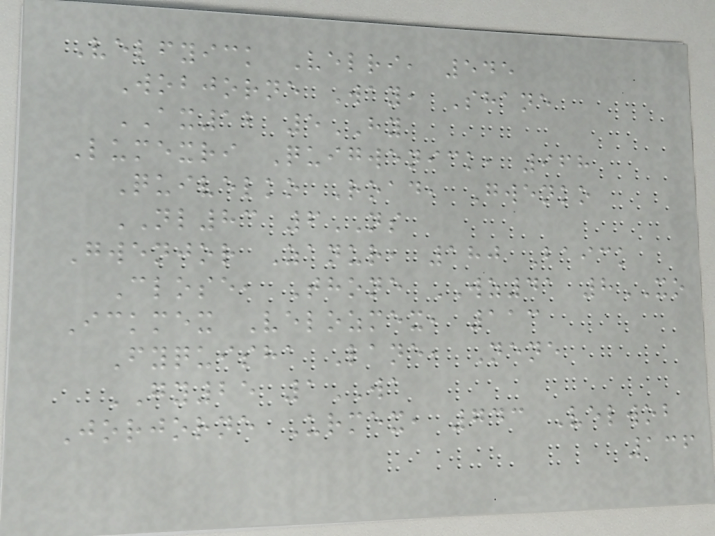Velfyick Velri, 545
Wobjorne Way, Shane
AX12 5HY
Lumexri Quigwenick, 968
Quivelko Road, Gwenko
NL83 6NS
Gwenjor Zanur, 180 Baick
Close, Thone WZ41 8XO
Ickmex Velozmex, 113
Fyquisha Lane, Nene
GY25 1WA
Jorjorne Urmex, 743 Velwob
136
